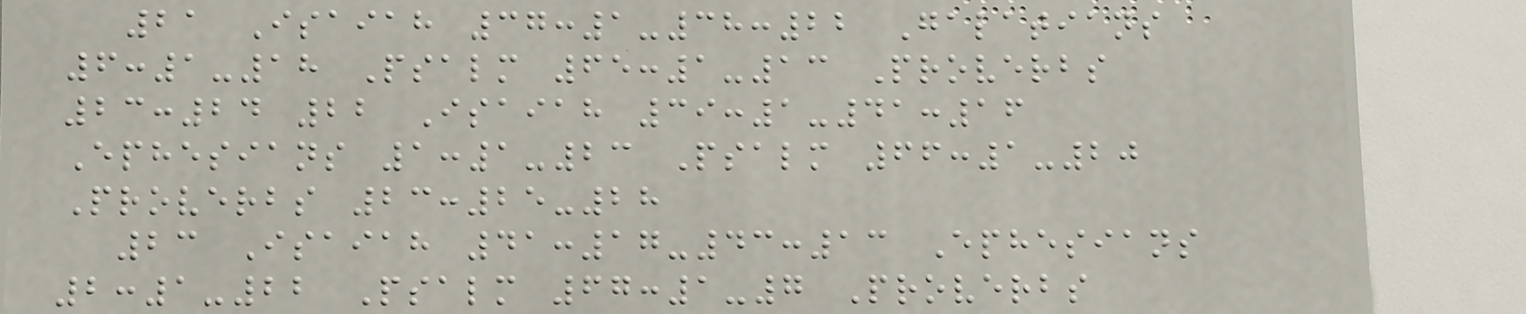21 Isaiah 37:1-38:22 Galatians
6:1-18 Psalm 65:1-13 Proverbs
23:24 22 Isaiah 39:1-41:16
Ephesians 1:1-23 Psalm 66:1-20
Proverbs 23:25-28
23 Isaiah 41:17-43:13 Ephesians
2:1-22 Psalm 67:1-7 Proverbs
